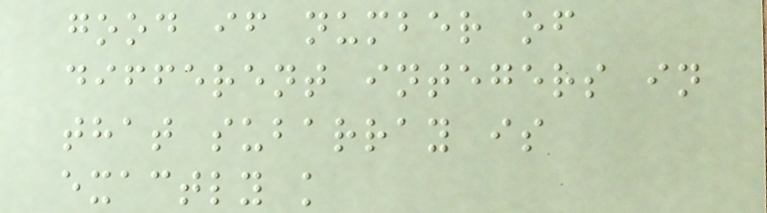good if number of
different integers in
that subarray is
exactly k
